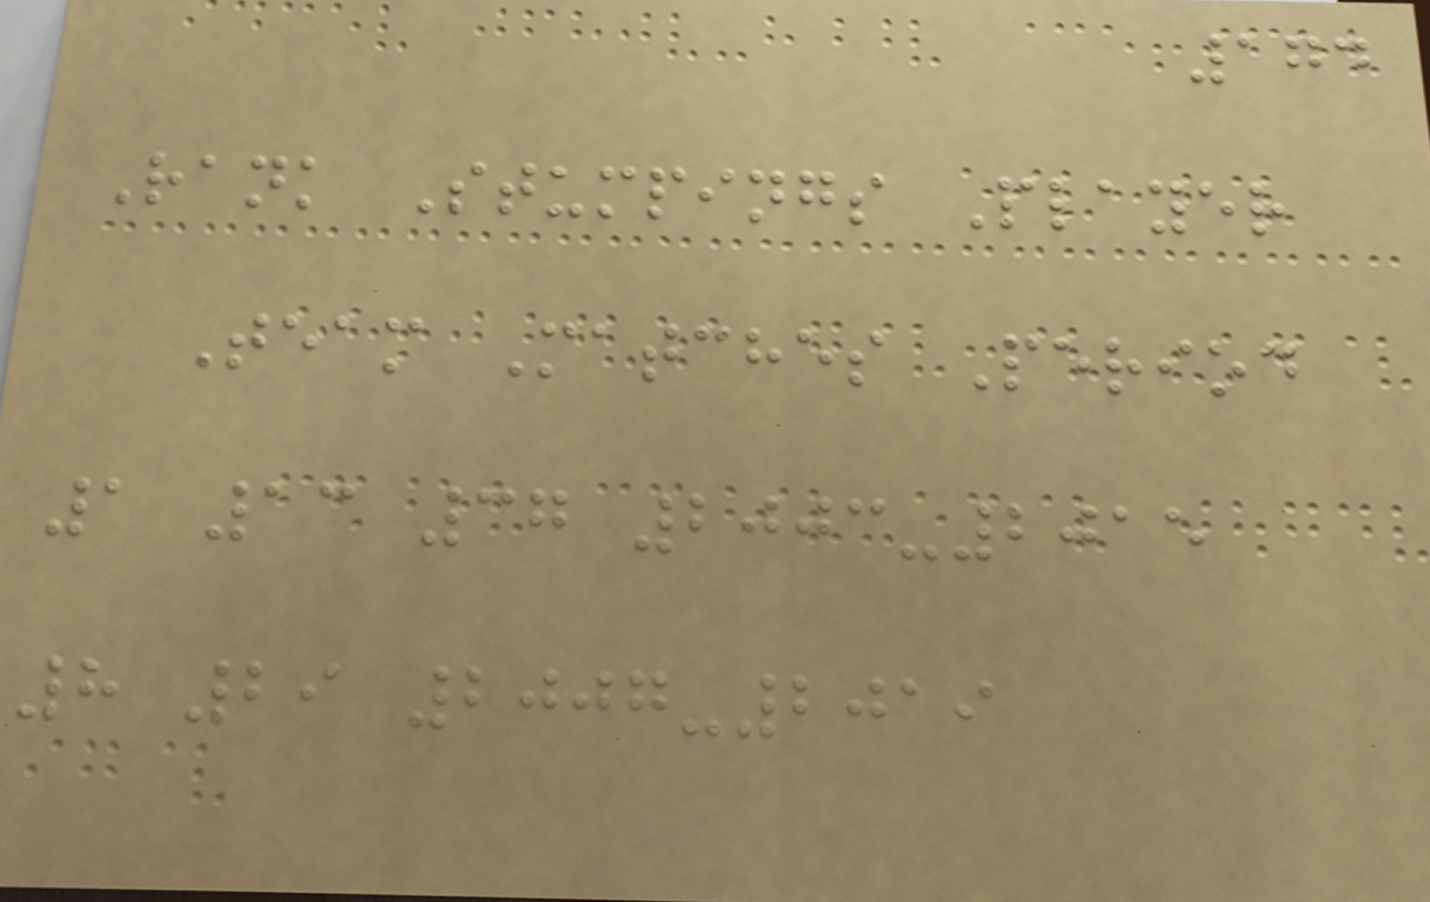174
Rank Stumpings Player
Team Matches Period
1 13 37 2003-2015
8 29 2007-2019
